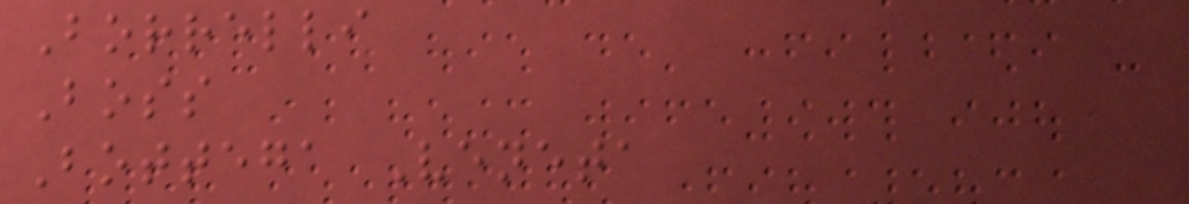Borrelli
Boss
Bottega Veneta
